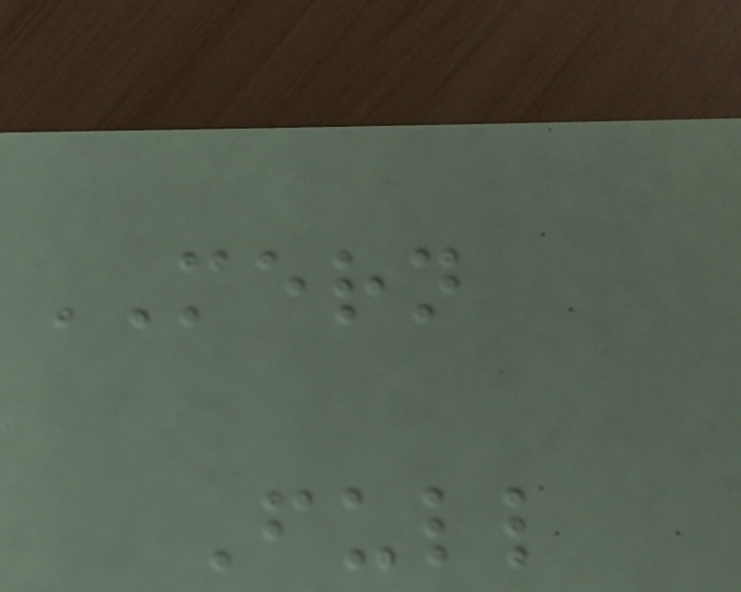MERN
Full
